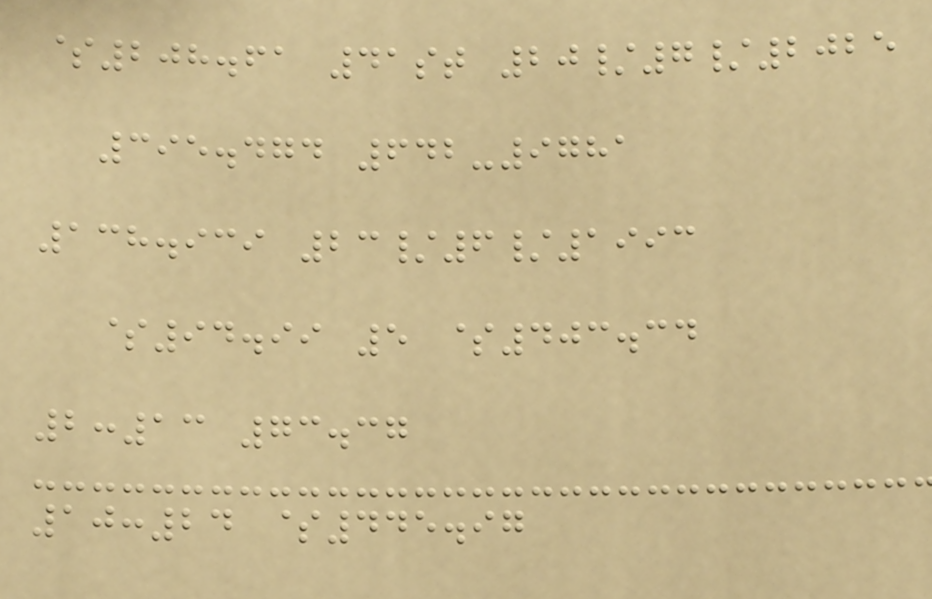$208.61 41st 20/7/2025
395.474 642-9781
138.939 23/6/1993
$94.99 5 $403.34
2:13 73.37
10:24 $445.97
